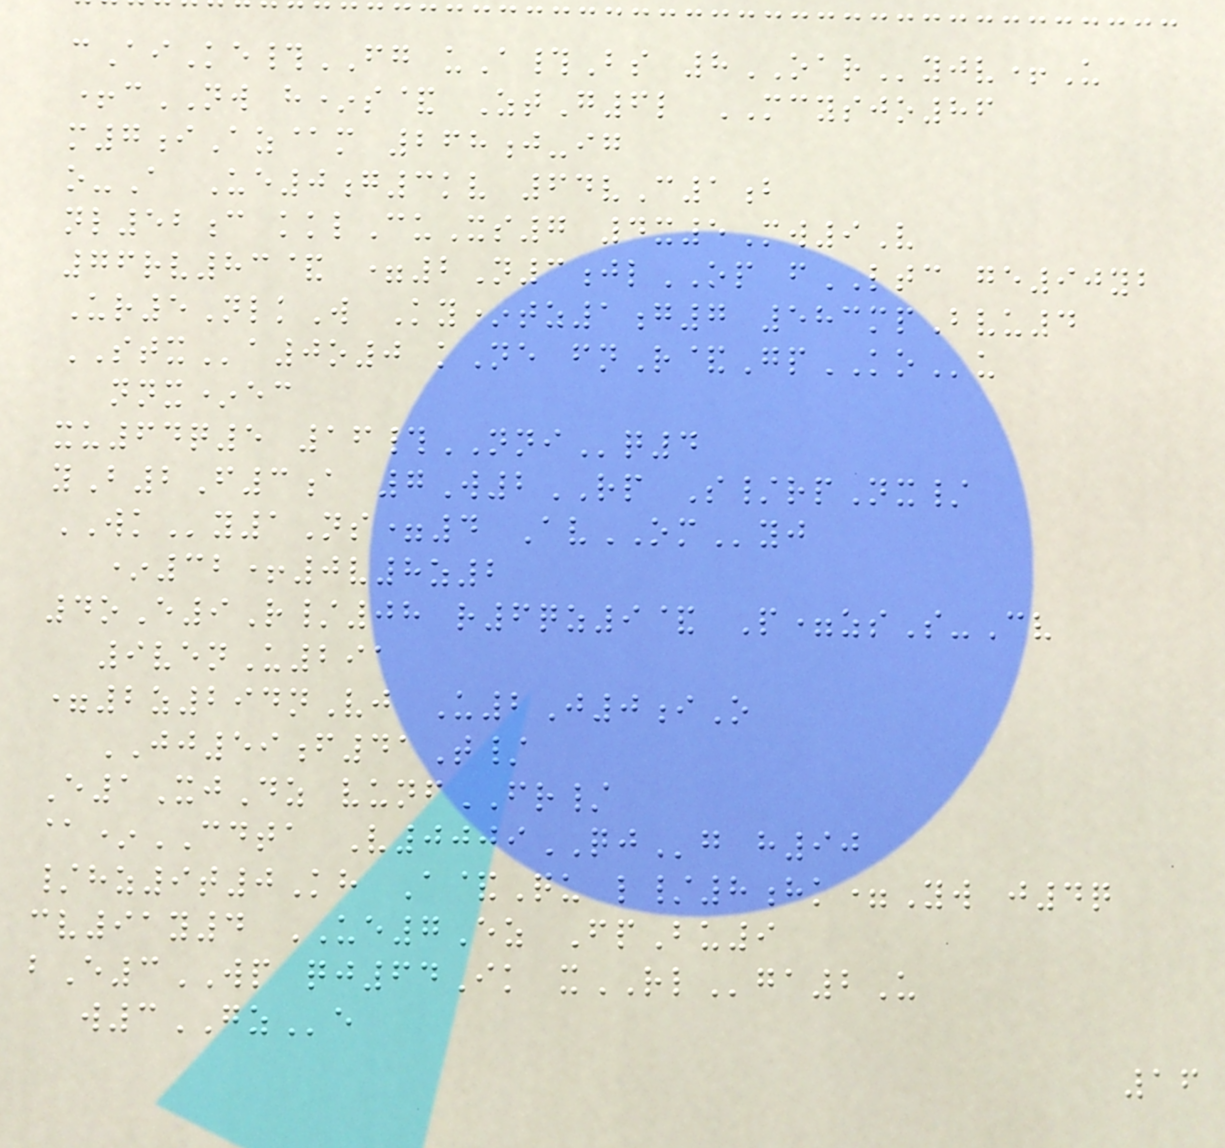cAiKe#FG uA#Bs 8OARyjv+U
+cNW h*s& ZtG6l MCYSJO86
m7iAz@m 268j-ig
o-A Ue0g3kv 64vC1b
nl52c kklCuXs7 4x5Mw9V
76rv83& =2N3jlOP fLTC ge90yb
Ur5NlkW Ky*tz1g7 583mpBvu4
STXa0o0 kNe fnR&GpKOu
nnx*ec
xu64q5 16#NNIq4
yB2F3a 7W2RP S/rpNx/
WKy1Ns=4 AvOMyj
*32+0v8z2
4oE9R/08 r6qz9& P=zsS-Cv
9venU291
=2z294nVj U2J0iO
JJ59f41T/
E1XjDz vunfFR/
@*CDTA V0009QJg h90
/hz9t0Kh A&Qu l/8hk=Yw j4q
cv91y4 UE7Ez FpBu9
bE3WP qj64Ik xRLga2U
w3GZe
16
